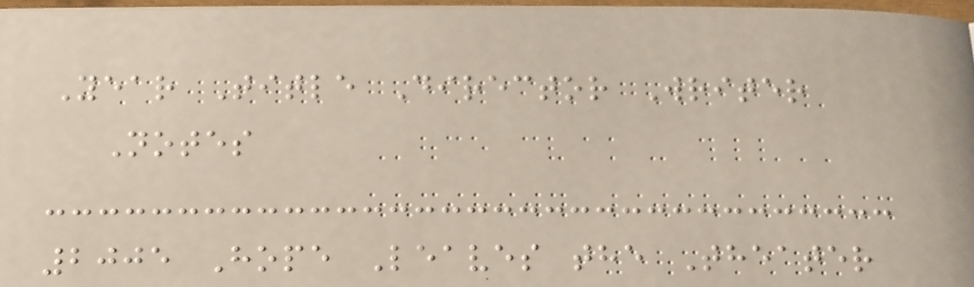Year Title Director Writer
Notes
2005 Hope Leaves the Theater
